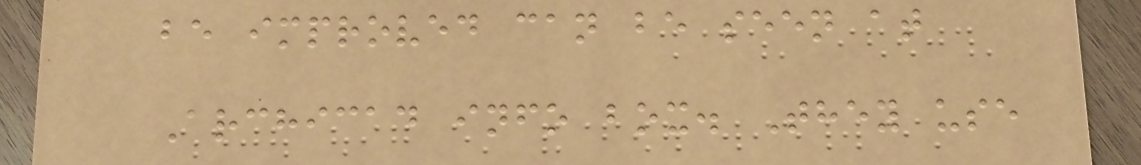be improved can be seen at
Archicad info box. They use
